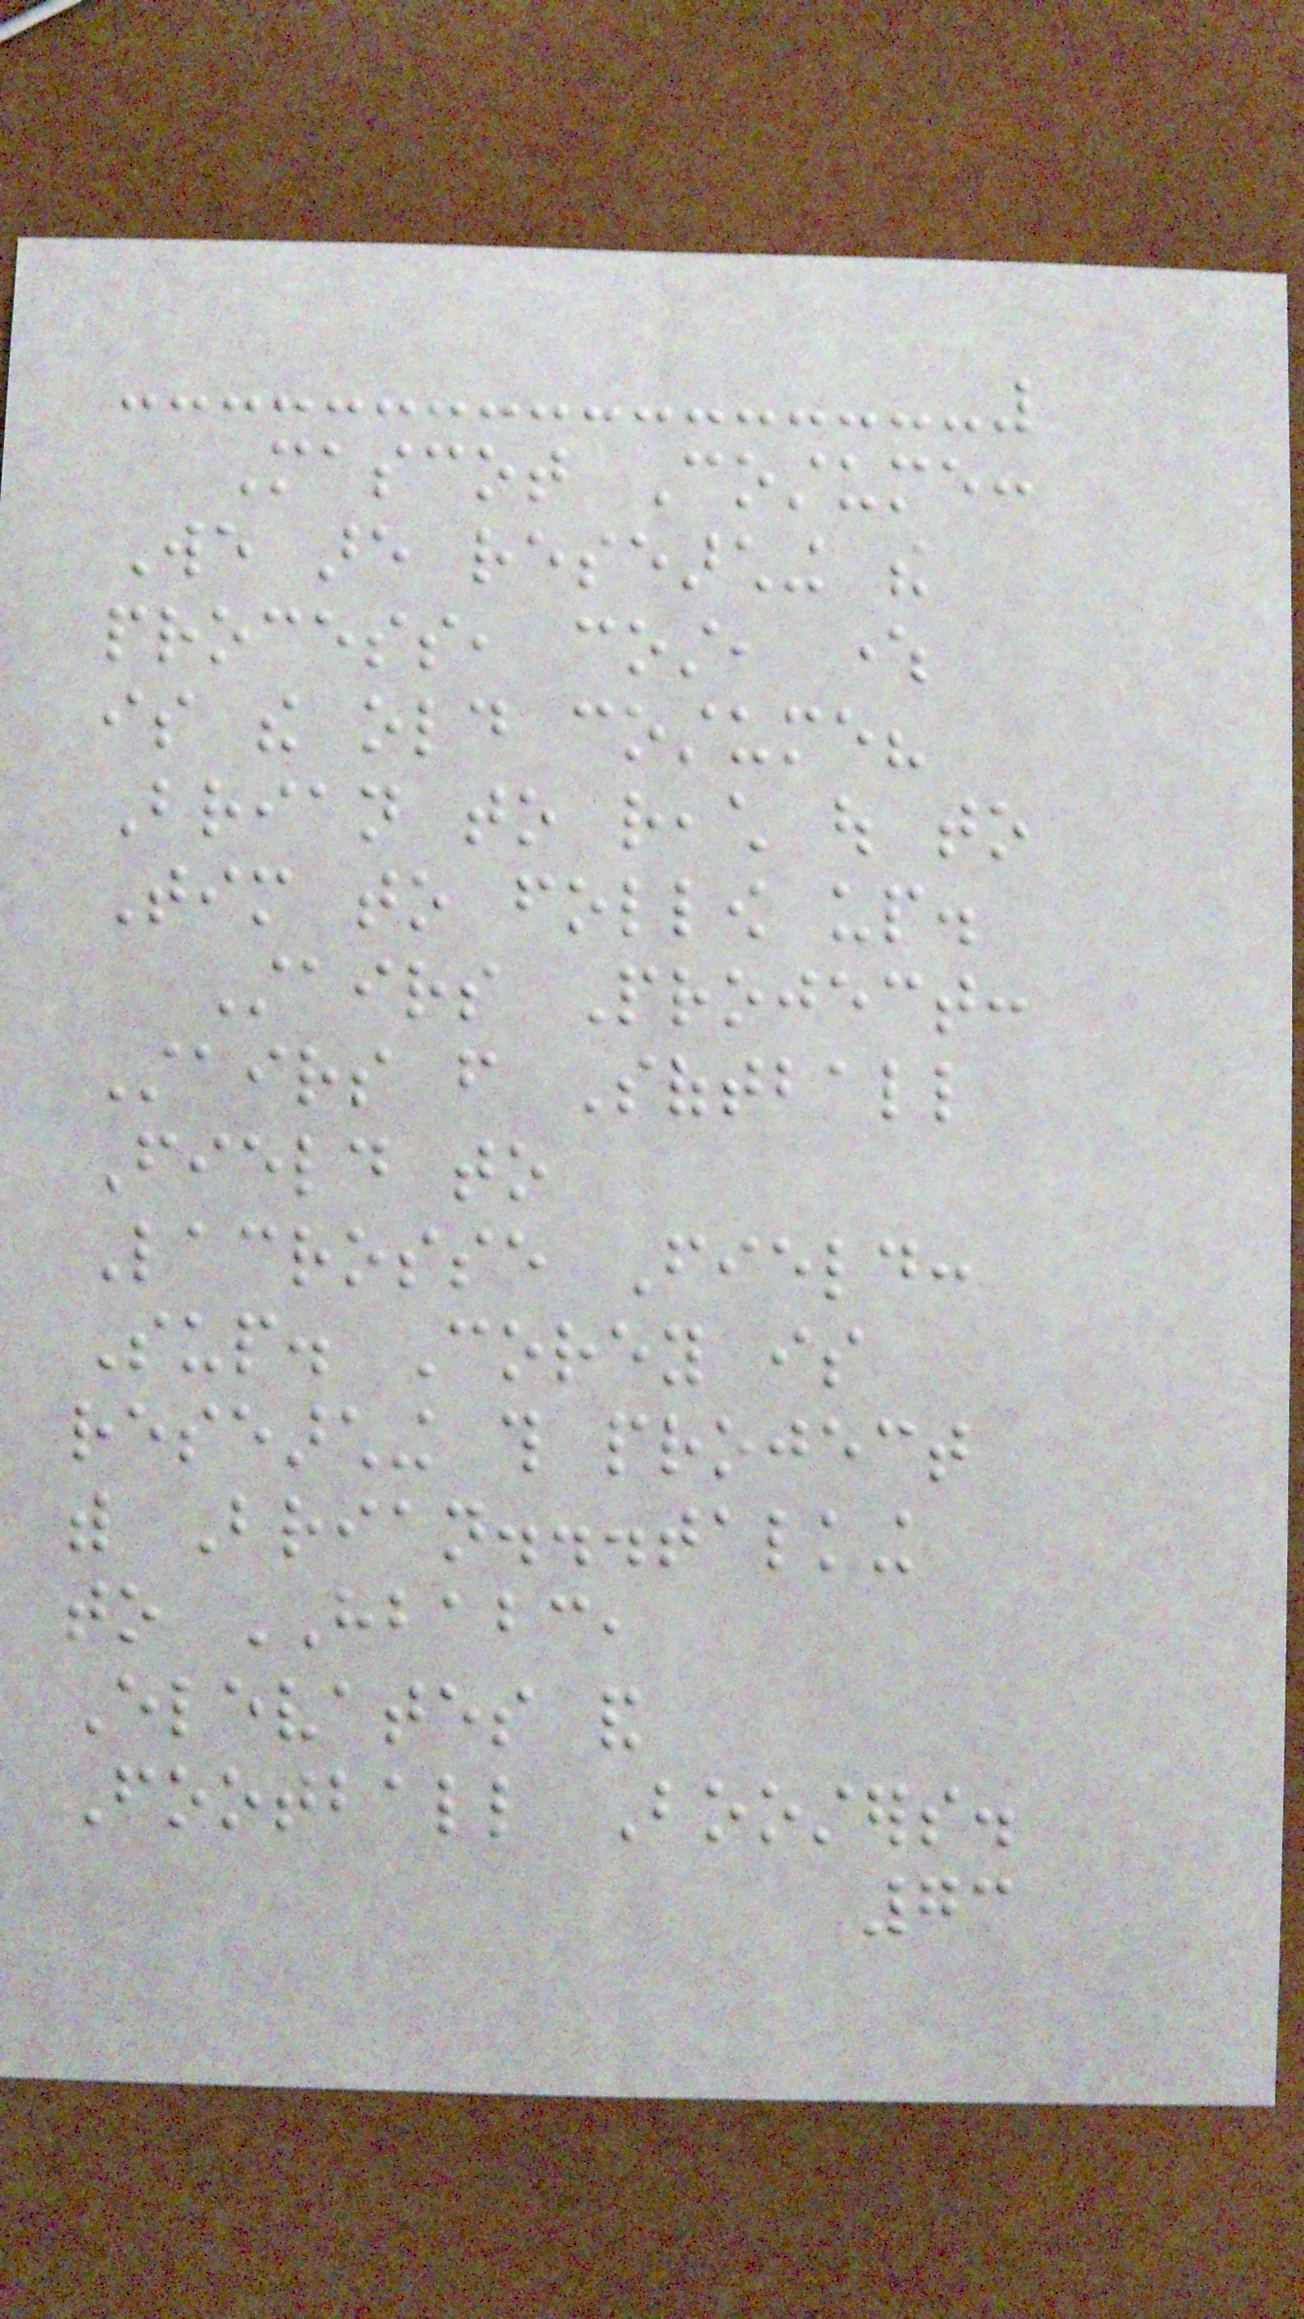Mascot Costume:
We are researching the
process, cost, where
is the old costume?
Brian to reach out to
Tim to follow up.
Stairs Project:
Stairs from Softball
Field to
Lacrosse Field:
Sup. Corey is
researching this project
with Brian...talking
to HBABC,
Elevates and
Football Boosters.
73
